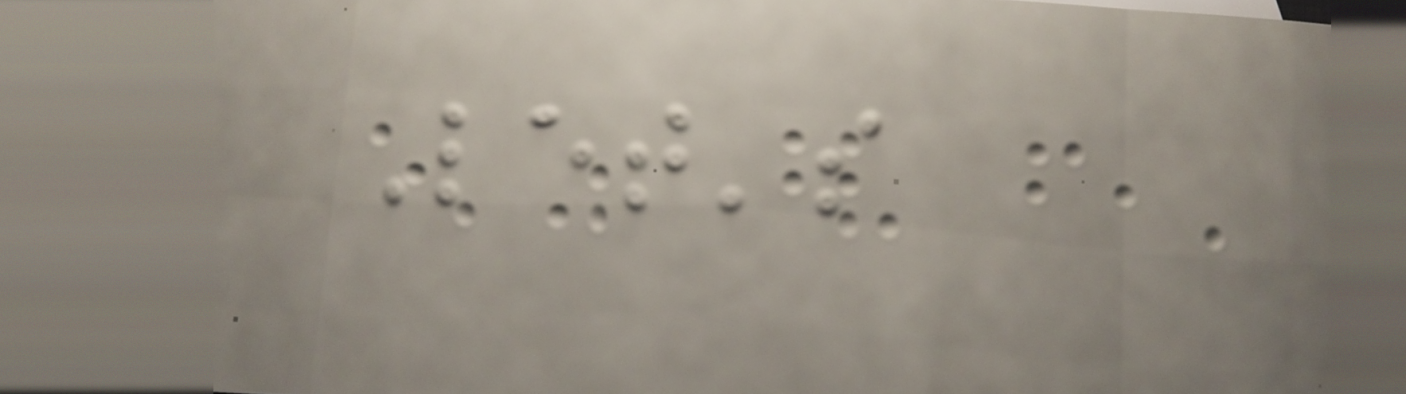Let's
